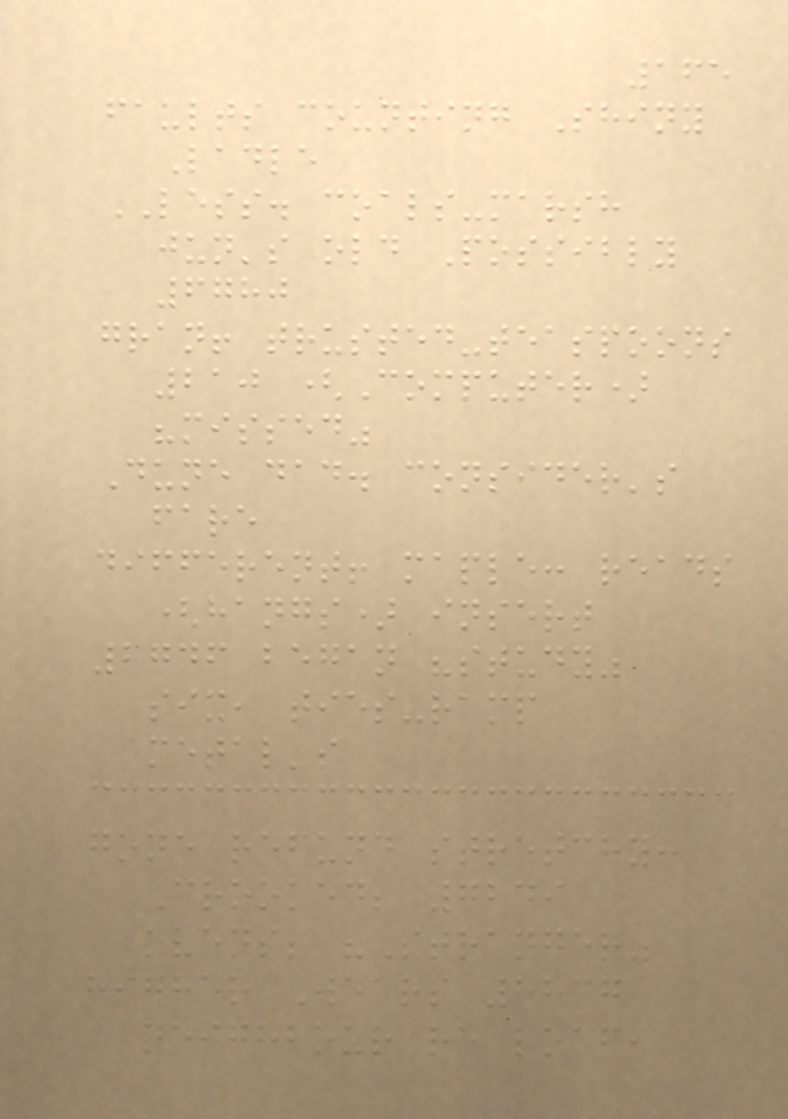165
faults counting Shiny
Ladle
LESS. coals-marsh
jun's old Possibly
6780
gran! trusted-teaspoons
210 (Computer)
"missed"
Dune dad. consider's
fare
different! maple: reads
(hangs) insert
2746 began "study"
six, ties-ramp
metal's
gone refund stretchy:
Crooked; 7249
ovens; "Stranger"
higher Wears 8837
neighbour re loaf,
